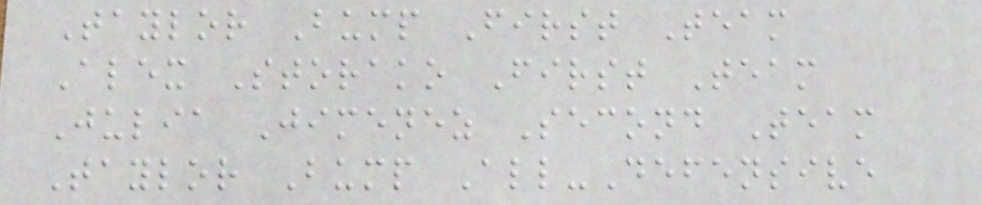Taylor Bump First Team
Alex Storako First Team
Julia Jimenez Second Team
Taylor Bump All-Defensive
